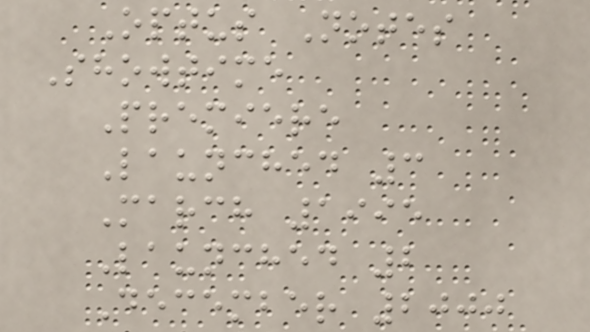Optus Notes
Showtime
Premiere
Launched 3
March 1995
Launched 2
December 2000
